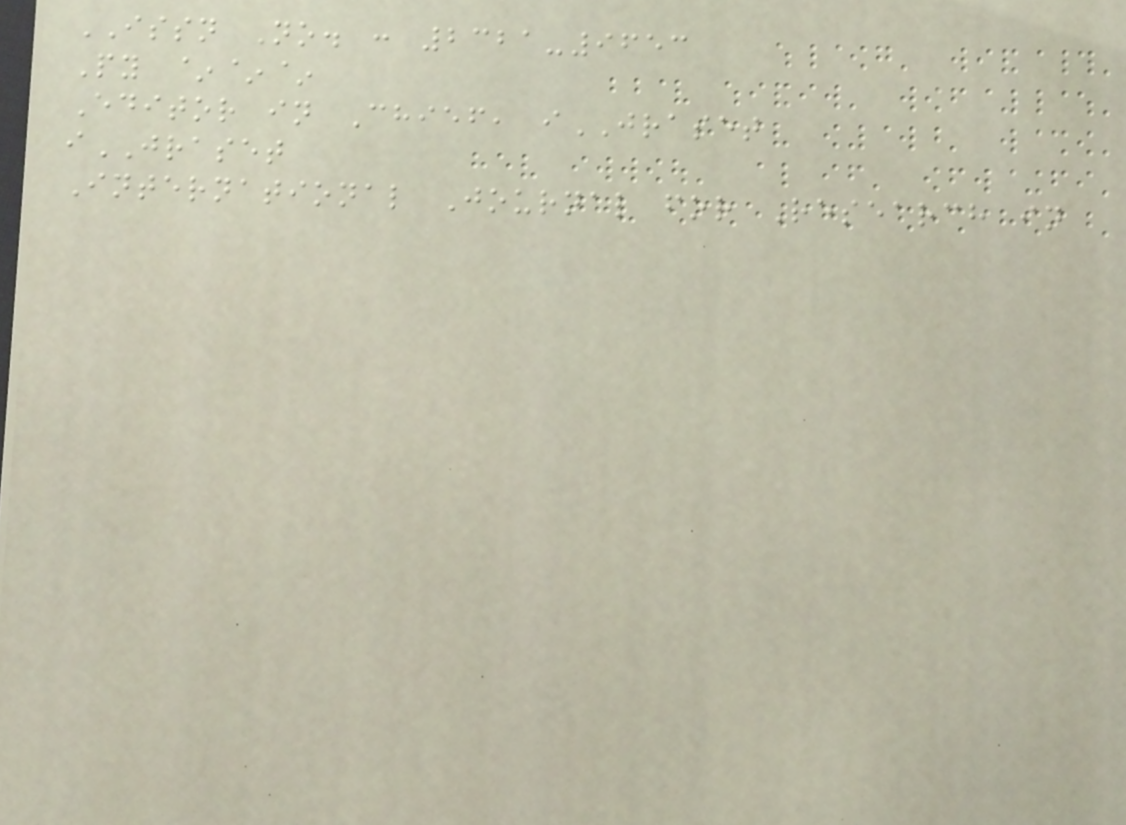ISSN No. : 2321-9653
Py ~~~
Editor in Chief, iJRASET
iJRASET
International Journal for Research in
